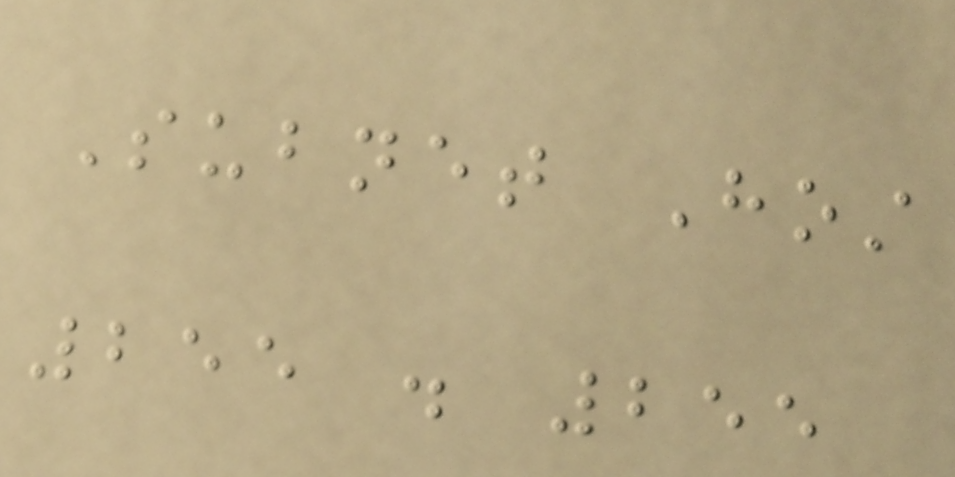Subnet Host
255 . 255
